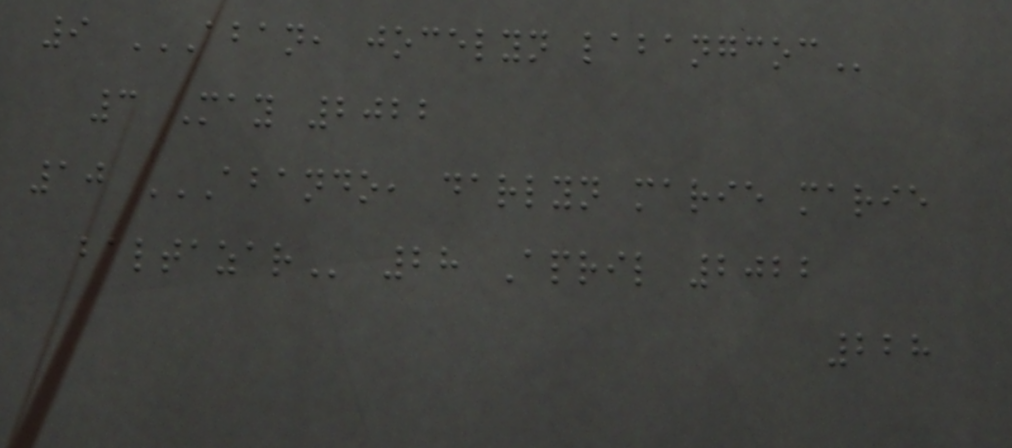9 ABAN, JOCELYN LABANGCOC
3 May 2022
10 ABANDO, DARLYN MARIE MARIE
BALTAZAR 28 April 2022
228
